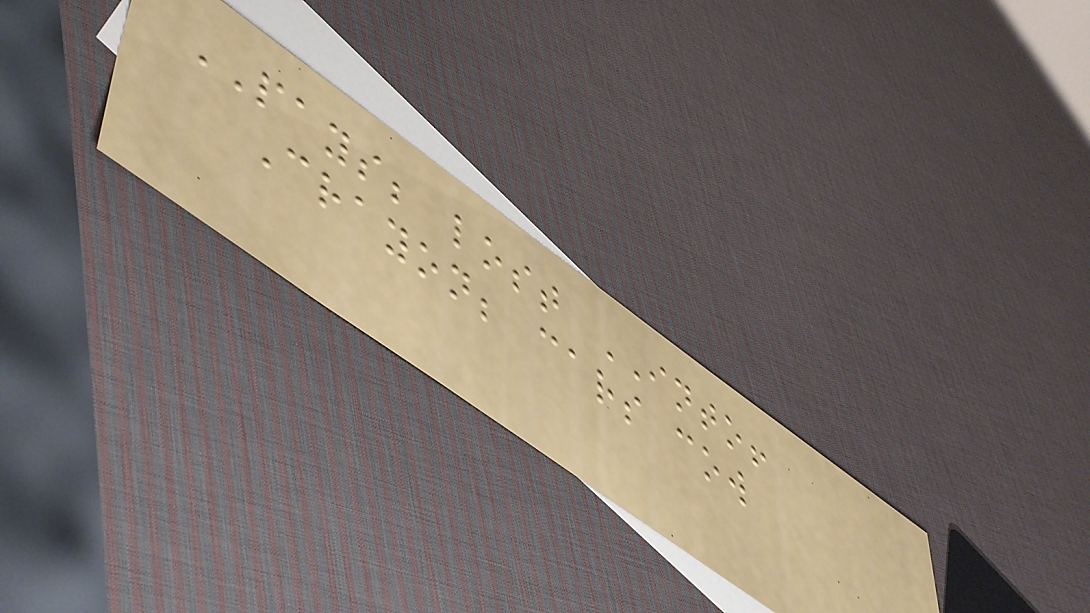PAYS; lost INTO!
Crayon; cars cow
